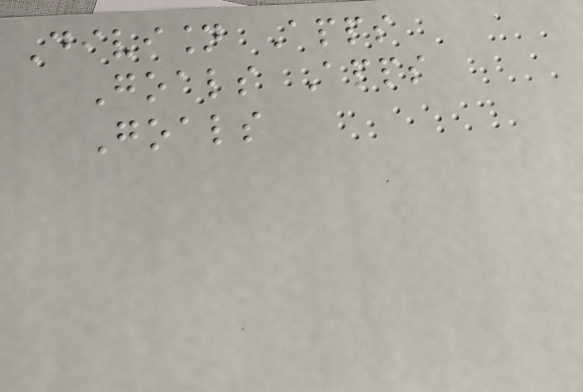Division Apps
Goals Apps
Goals
